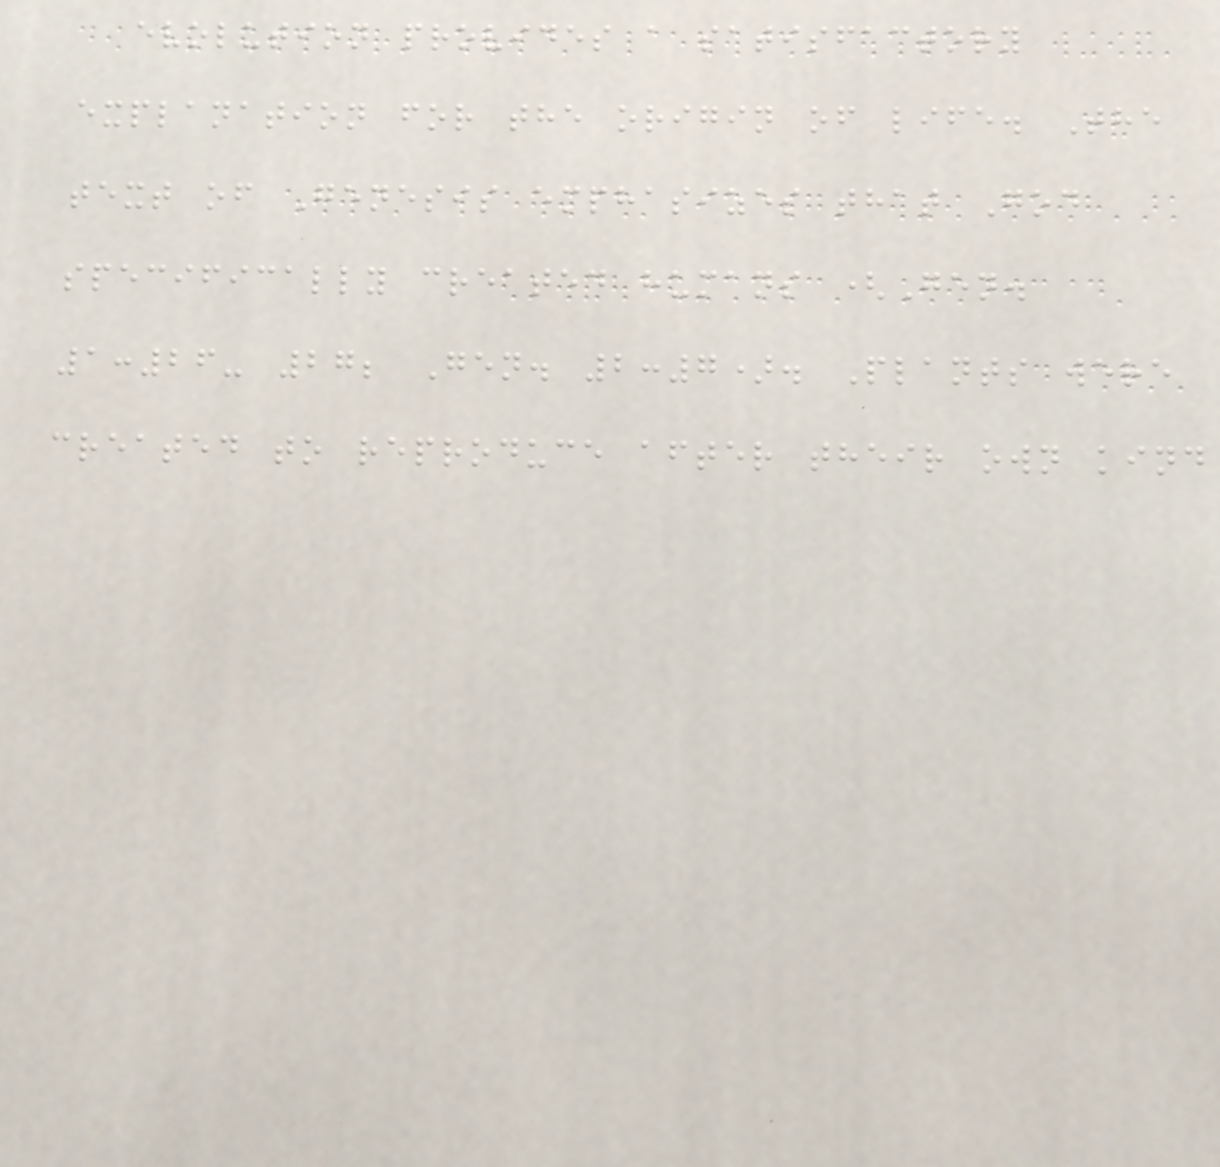evolution provides a satisfactory
explanation for the origin of life. The
text of Genesis emphasizes that God
specifically created humans (Gen.
1:26- 27; Gen. 2:7). Plants were
created to reproduce after their own kind
